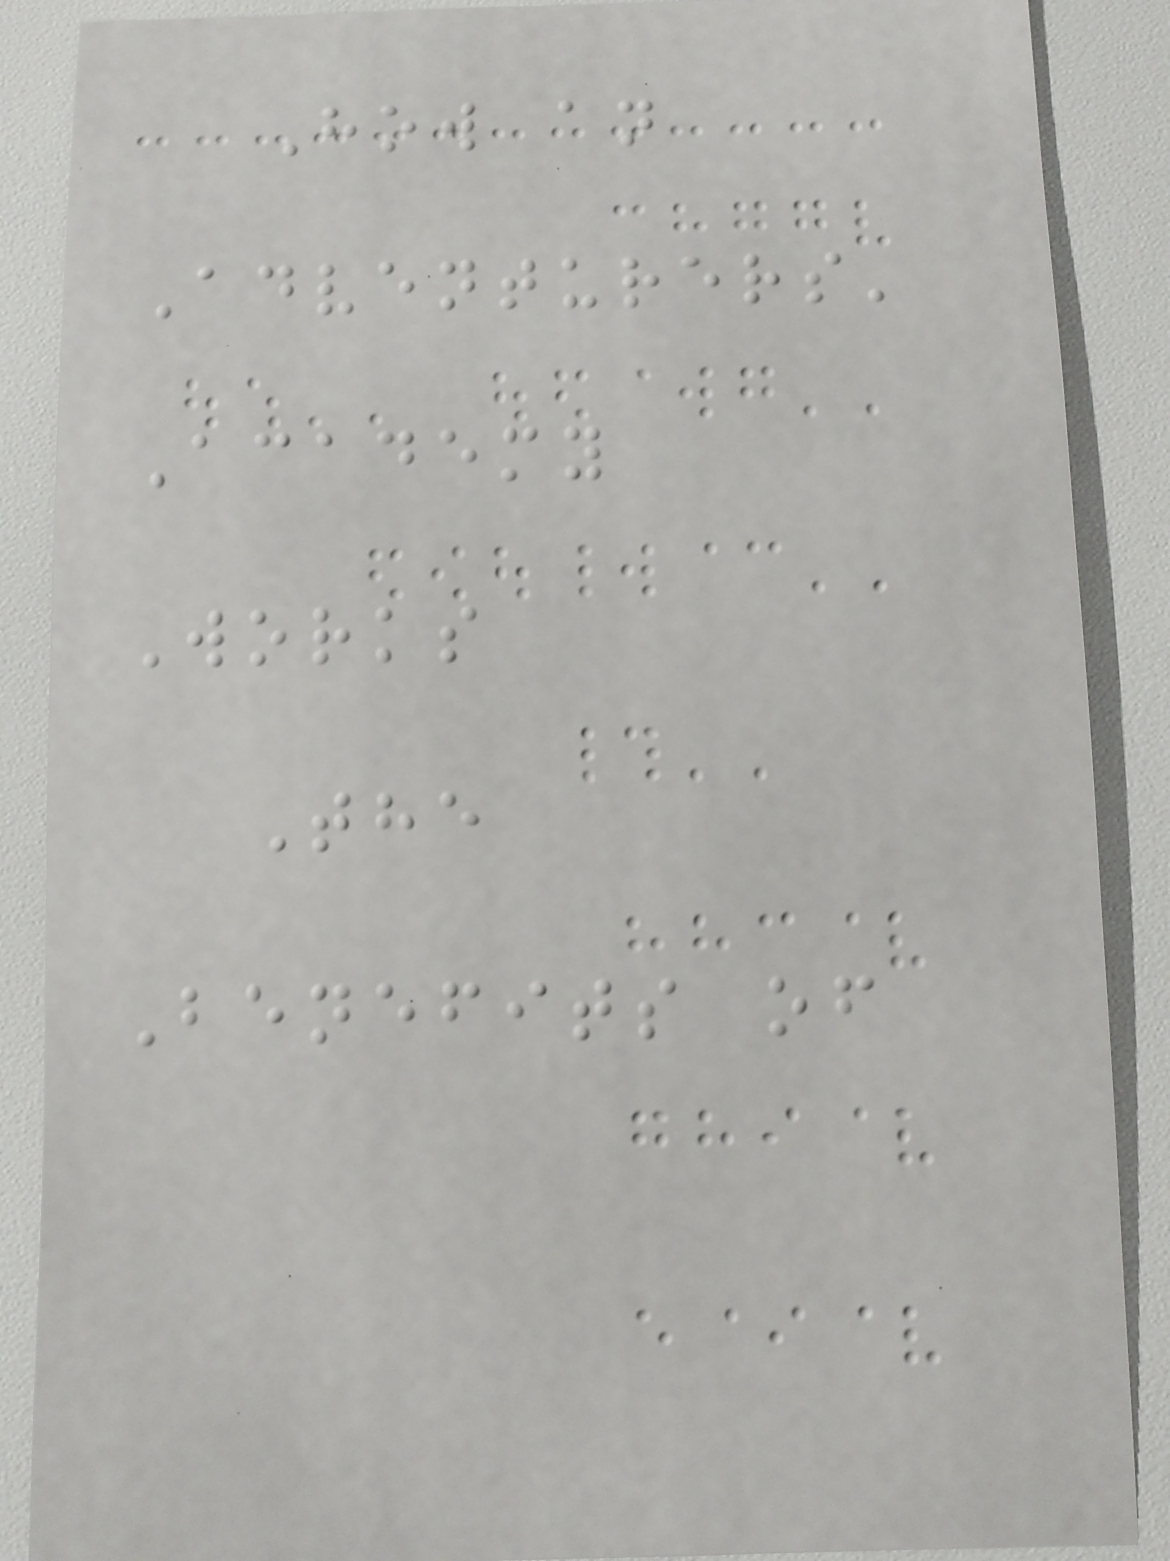How an
Adventurers'
Academy
Works
The
Benefits of
